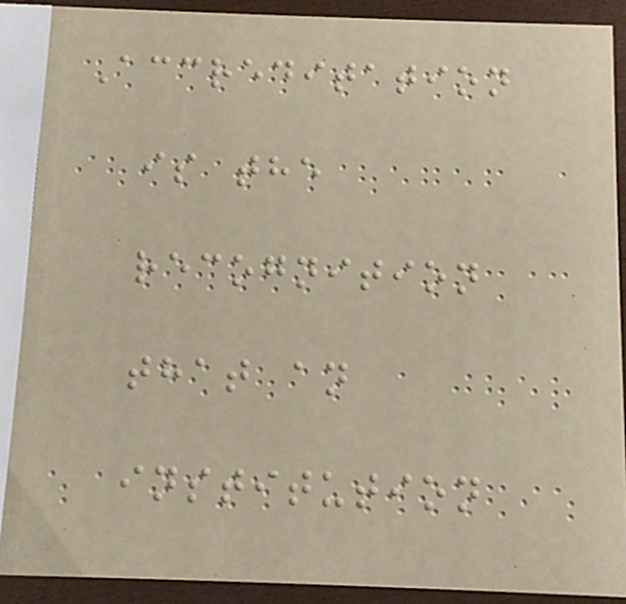Accreditation
is the
recognition
that an
institution
